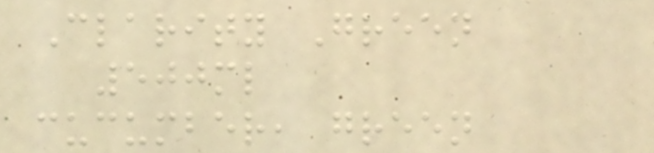Clarity Green
500ml
cucumber, green
